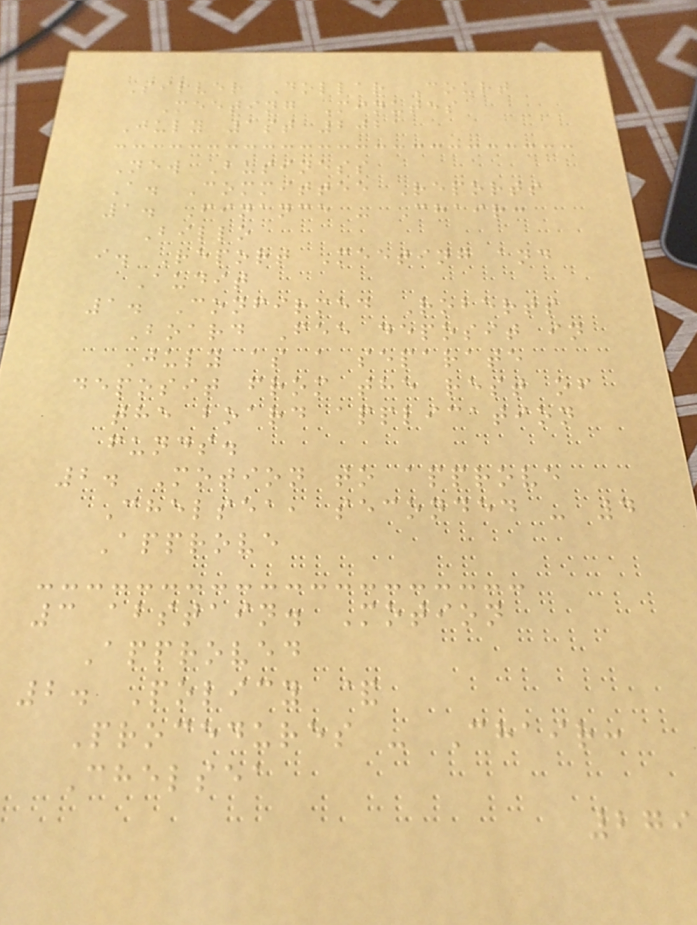Silver Dollar Court
Meeting Minutes
July 1st 2021
New Business
A. Committee Reports
1. Finance - Chair:
Billo
i. Report Meeting and
Audit
1. Confirmed Roberts
Board Fee deposit in
July as a separate
deposit from the rest of
the board application
funds.
2. Motion to approve
Chelsea, seconded - 4
Approve
3 abstain. Motion
Approved
2. Policy &
Procedures - Chair:
Chelsea
279
